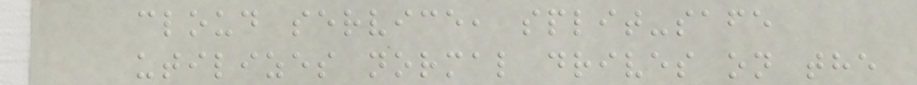cloud service, split-safe
utilizes normal drives on the
